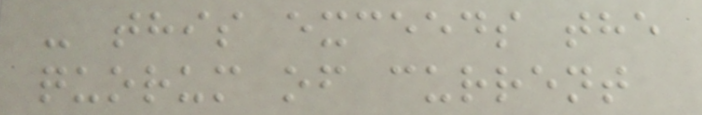- this exceeds the
quorum of current
